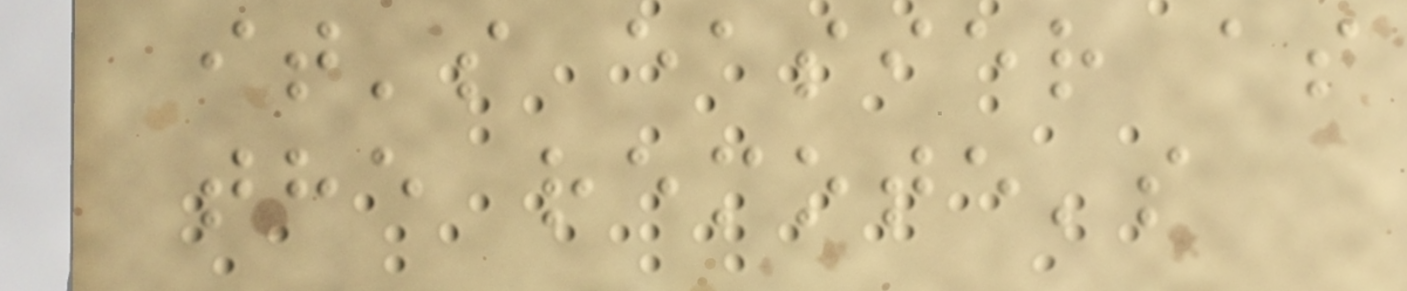it's easier as
the remote's
